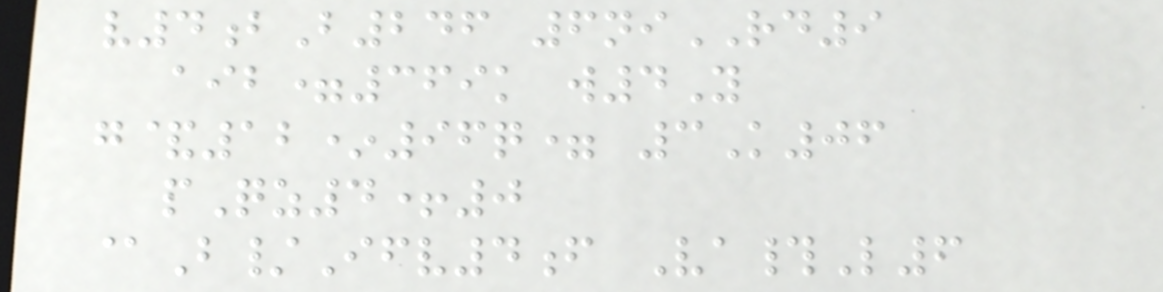v4bB246 6niRD9
aib=369k w4Y
g&12*96q= 3K06
pQz4+0
@B/Ifv4f Va#L6
